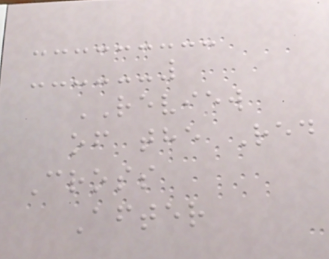REVIEW
of the Red
Cross
After
